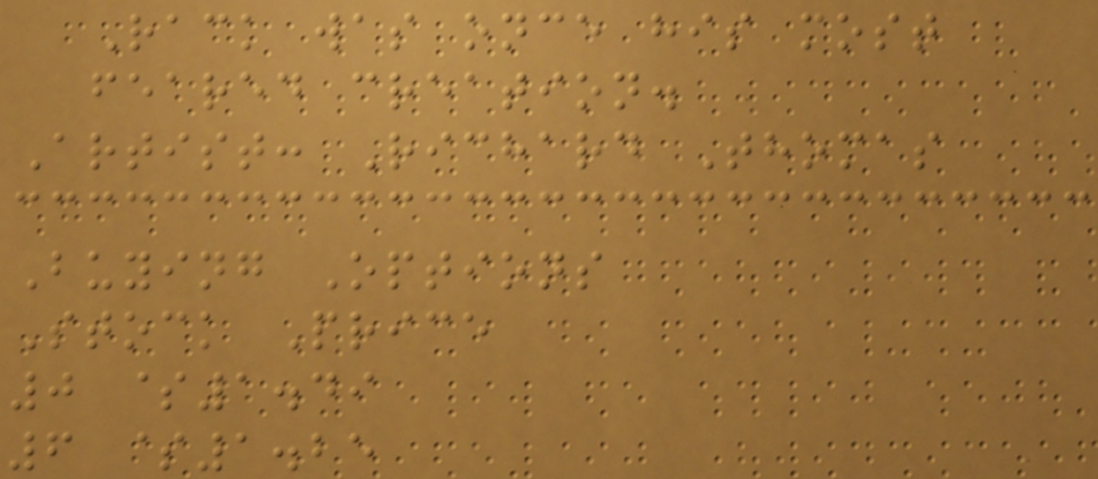Rack was once his most
feared creation.
Artist: Richard Thomas
Buying Options
Stock Price
0 $1.49
6 $1.25
